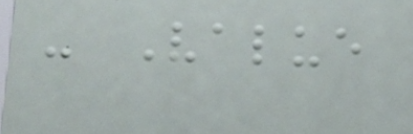- Value
